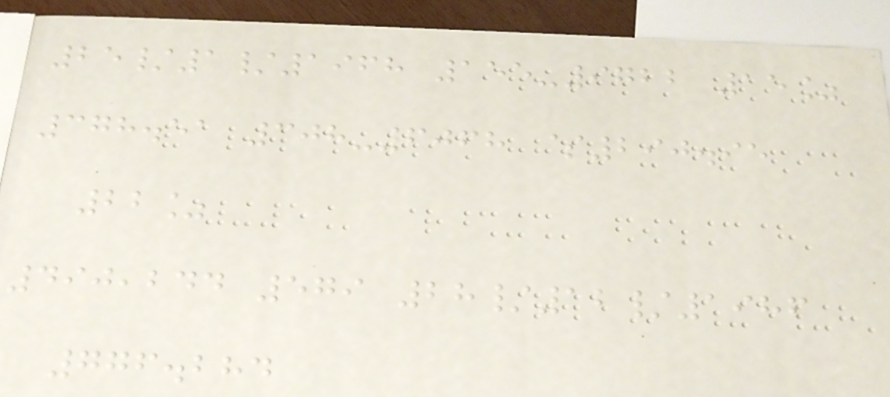25/1/1968 155-9722 15%
378.51 308-6068 $290.95
22%
490,244 579 28/12/1986
776.284
